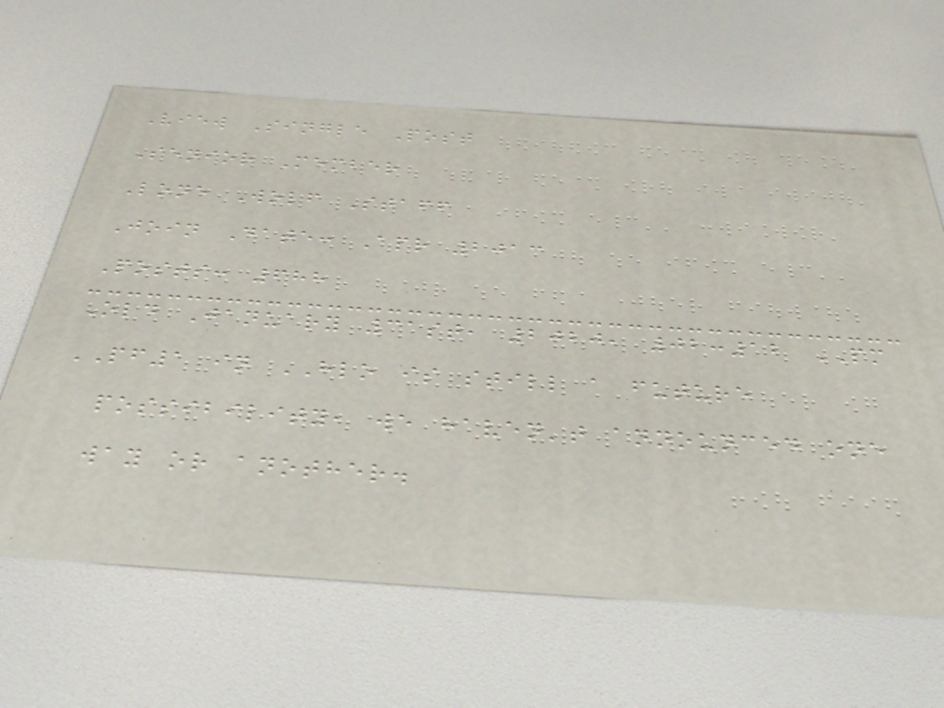View Single Post
Senior Member
Lone Wolf Staff
Join Date: Apr 2013
Posts: 688
Old January 31st, 2020, 02:12 PM
PF1 in HLO is still a future
possibility, we haven't announced one
way or another.
